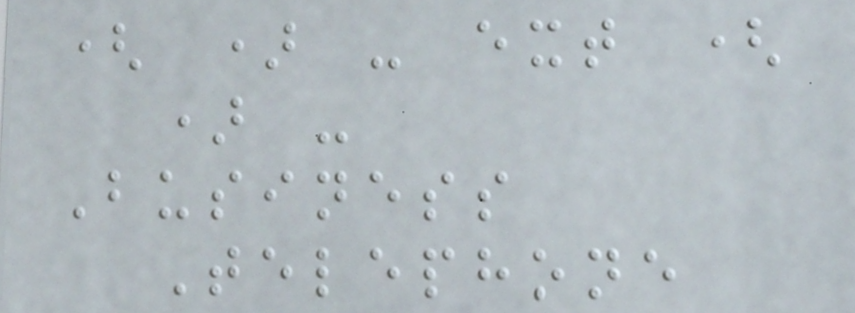( ) - ext (
) -
Business
Telephone
